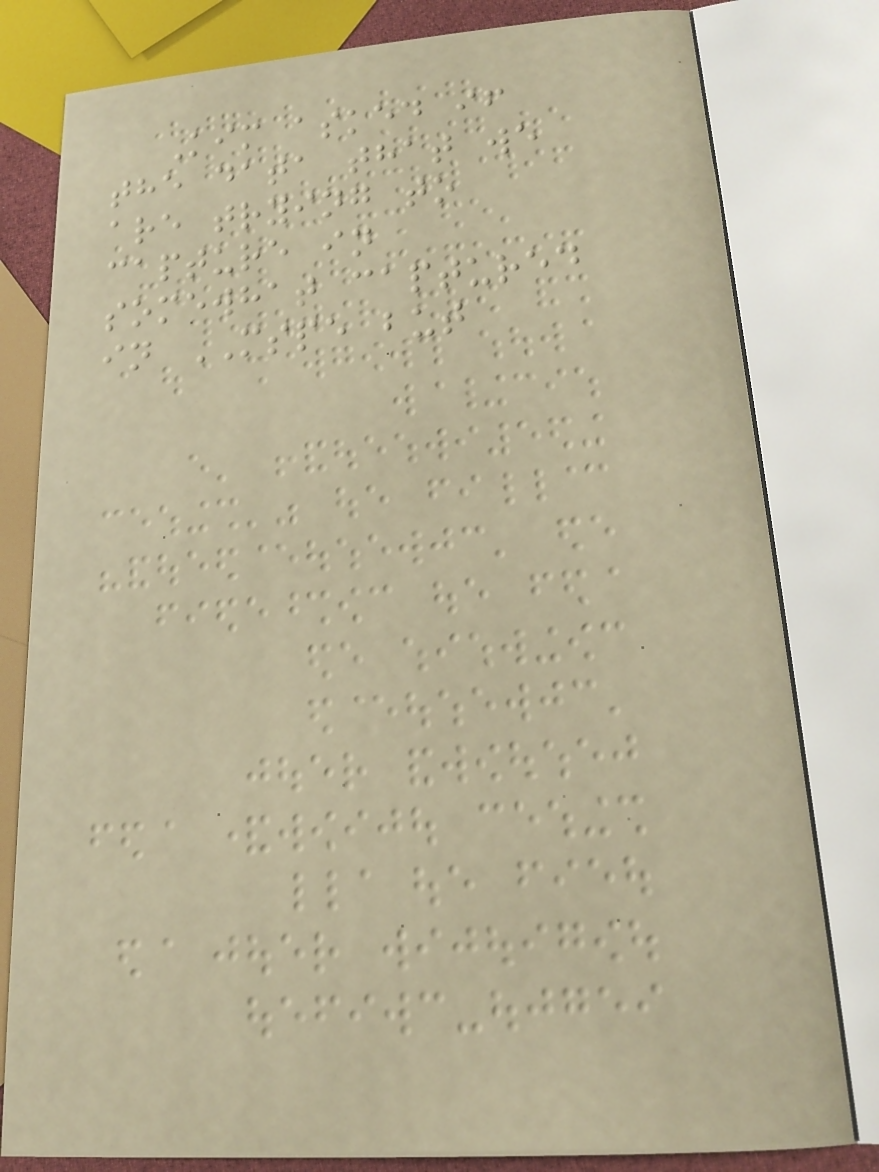Kim asked if
the data that we
are trying to
capture in
somewhat captured
in MSPE but
